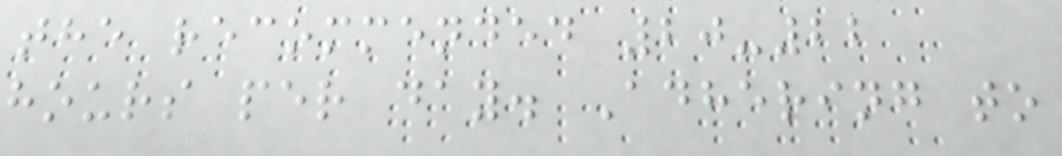the recommended 20-22
hours per day. Adhering to
